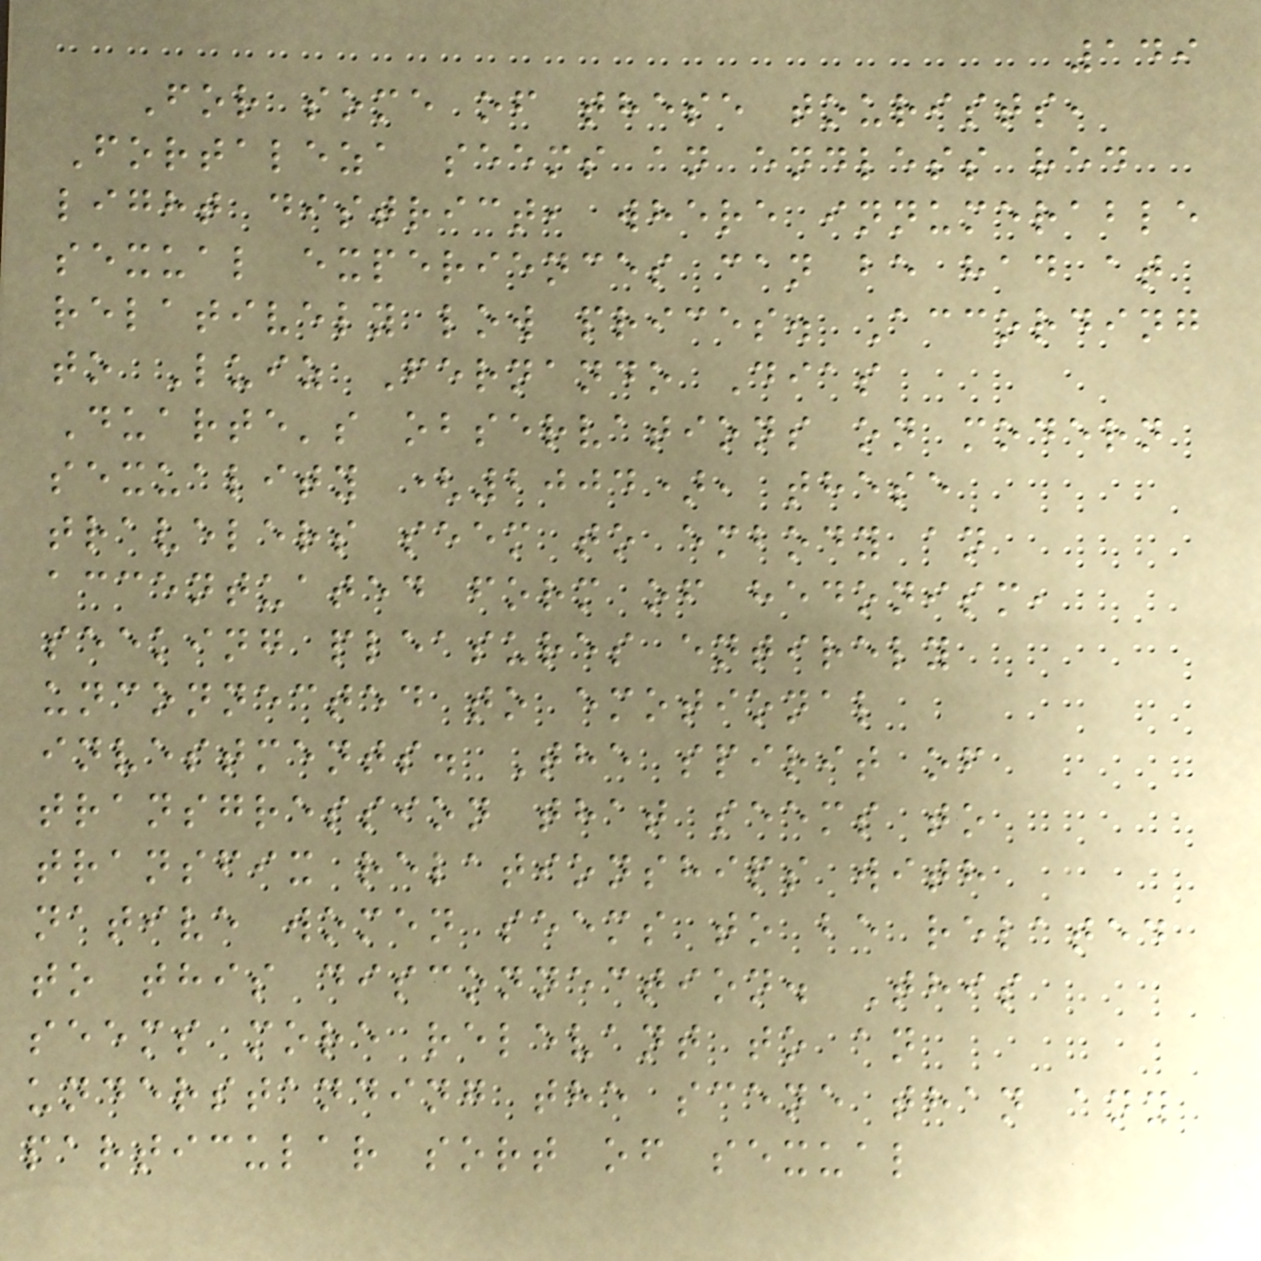149
For some of these tourists,
Fortaleza seems an endless red
light district, where innumerable
sexual experiences can be had at
relatively low prices. According
to Luiz Fernando Dias
Duarte's observations on modern
sexuality (2004), these
travelers seem to embody an
accentuated form of hedonism,
seeking pleasures entirely
unconnected to emotional
investments. The spirit of
transgression that seems to
transfix relationships with
native women seems to be related
to this disconnection. This
seems more relevant to an
understanding the scene than any
particular sort of sexual
